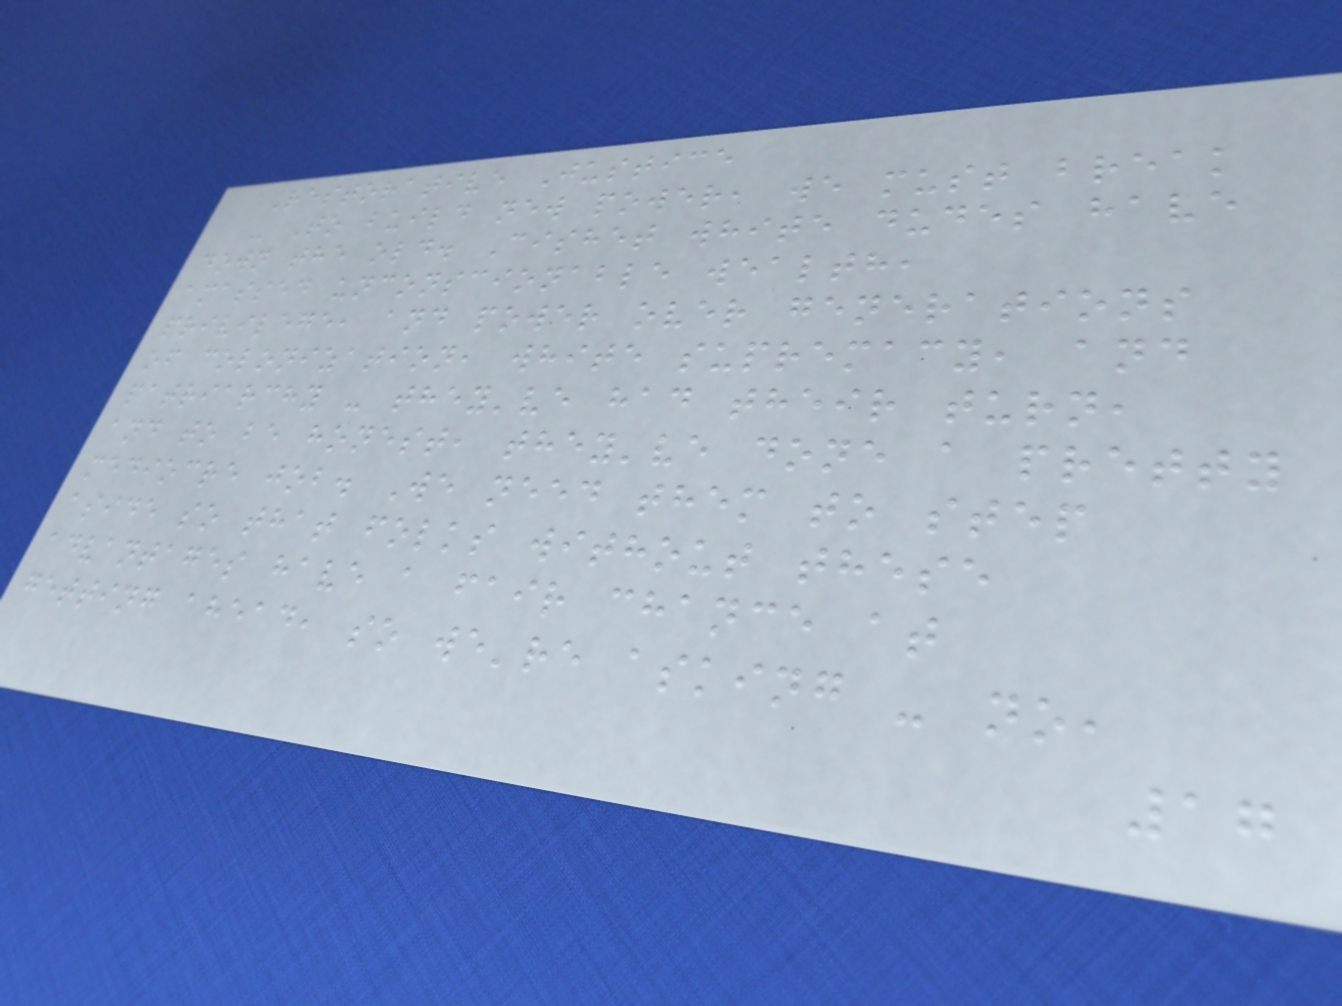Restorative Justice
- To build new power, we must break
down the old. Cishet white dudes have
amassed unconscionable wealth,
privilege, and power over generations
of colonization, white supremacy, and
patriarchy - they've had their turn,
and to be honest, they've done a pretty
mediocre job. We need them to step
aside so that folks without these
advantages have a fair chance at
getting ahead, so we're asking - no,
17
